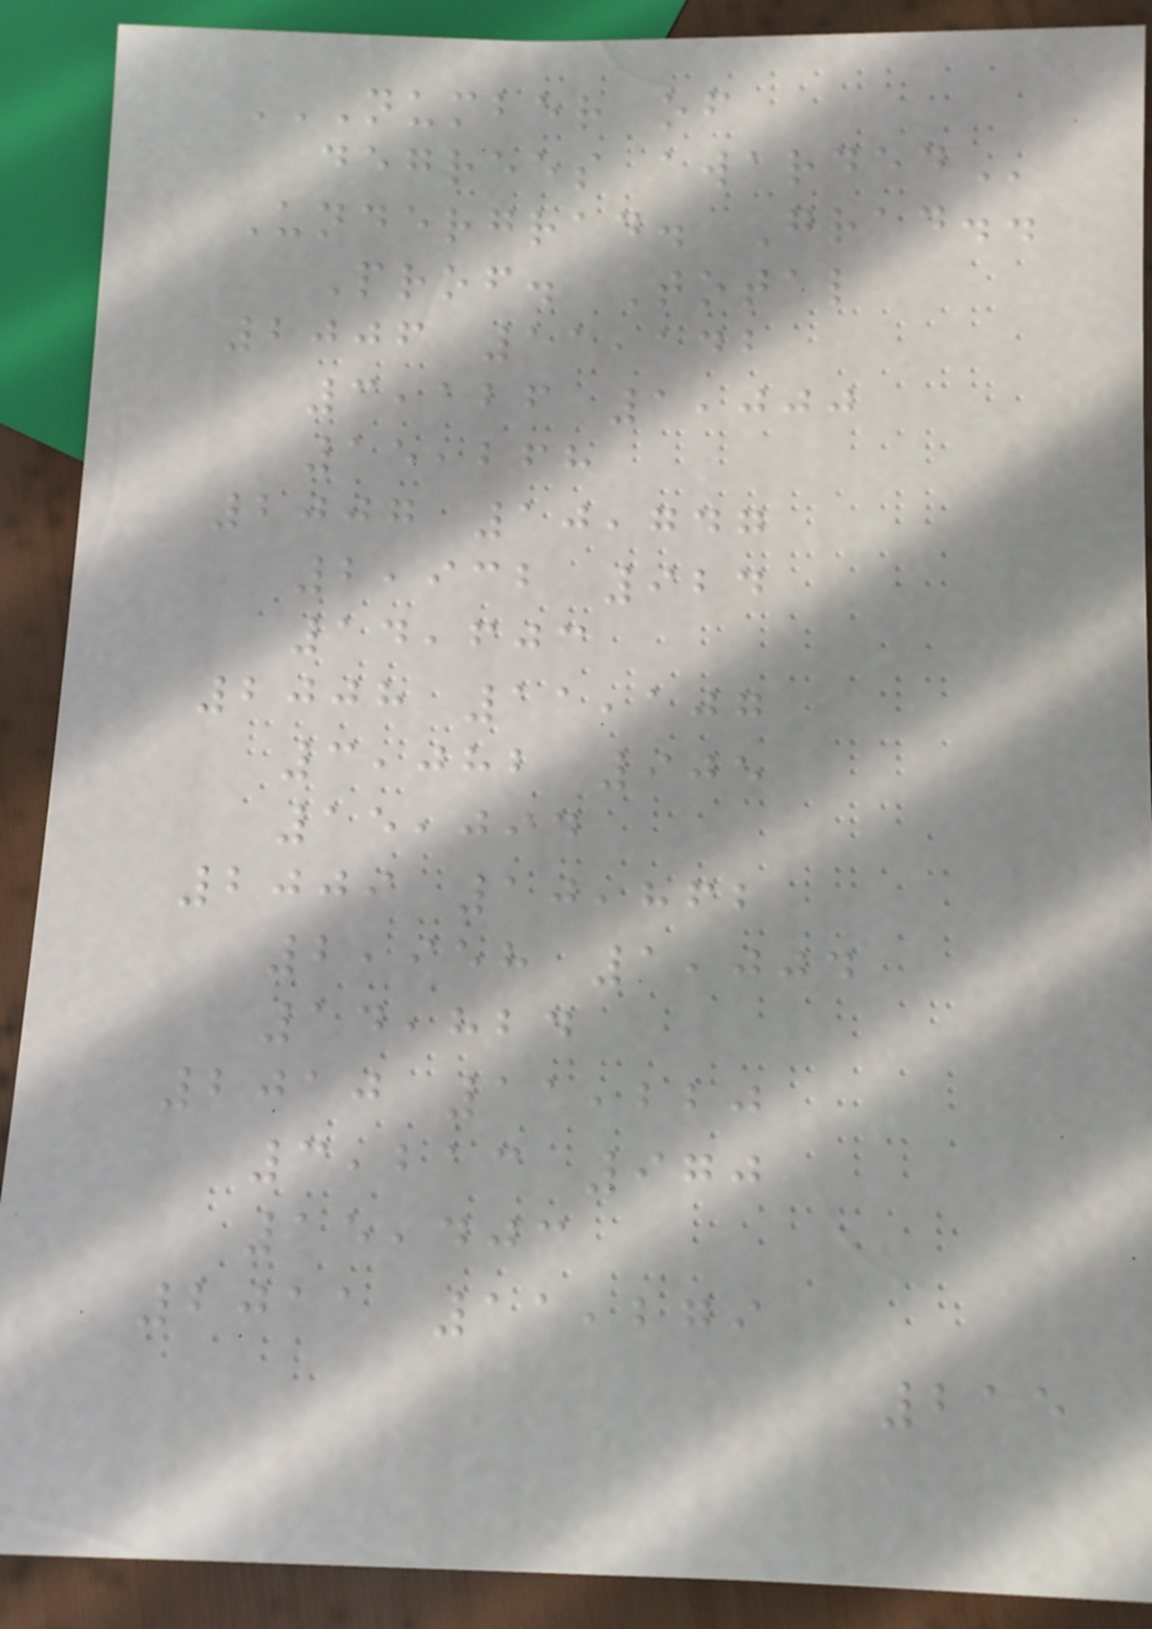NUMBER OF
DEGREES AWARDED
Undergrad. Grad..
Prof. Total
2006 11,142
3,126 1,000
15,268
2007 10,747
2,932 924
14,603
2008 11,107
3,082 905
15,094
2009 10,862
2,958 1,004
14,824
2010 11,220
3,213 970
15,403
2011 11,279
215
